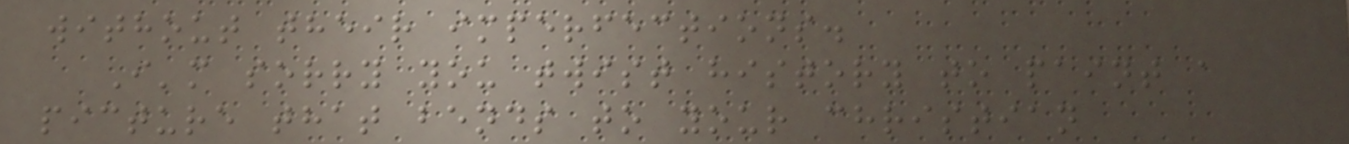without their imperfections.
I'm sorry you twist history to paint a
picture that bends to your christian
